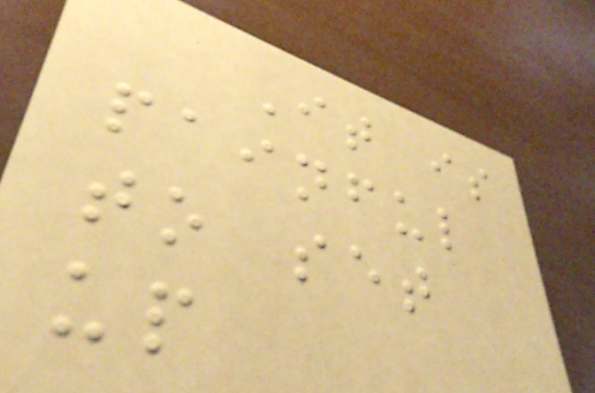It is
painful
to set
up
